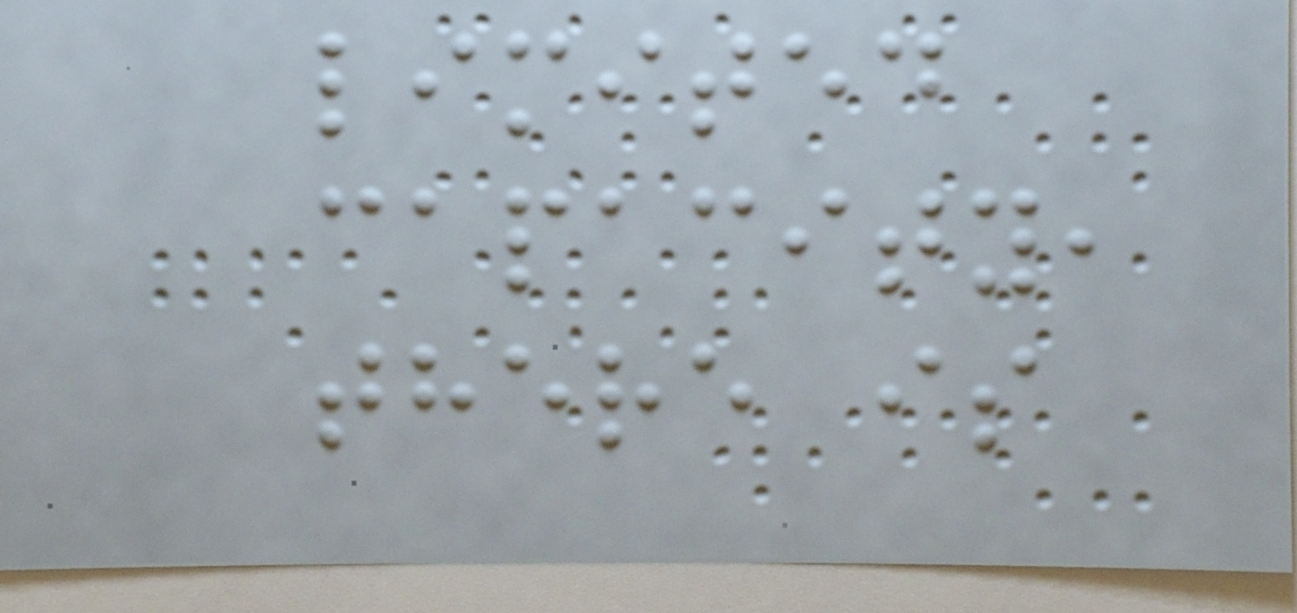limited
capacity,
there is
